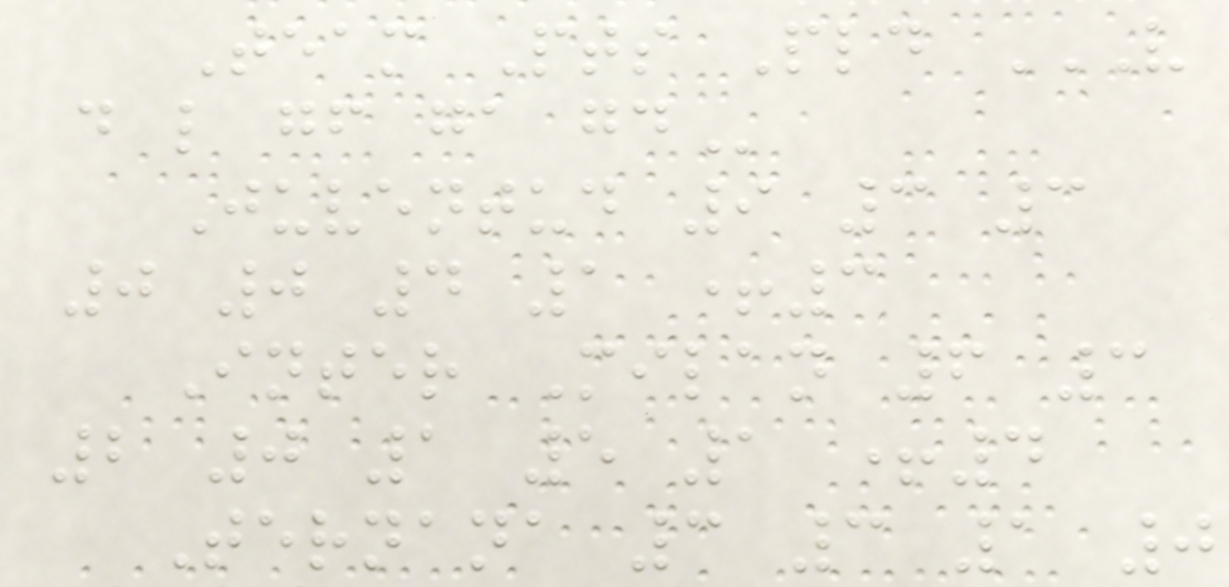Team Pts Pld V
D L GF GA GD
Juventud 9 3 3
0 0 4 1 +3
Inter Milan 6 3
2 0 1 5 1 +4
Ternana 3 3 1 0
